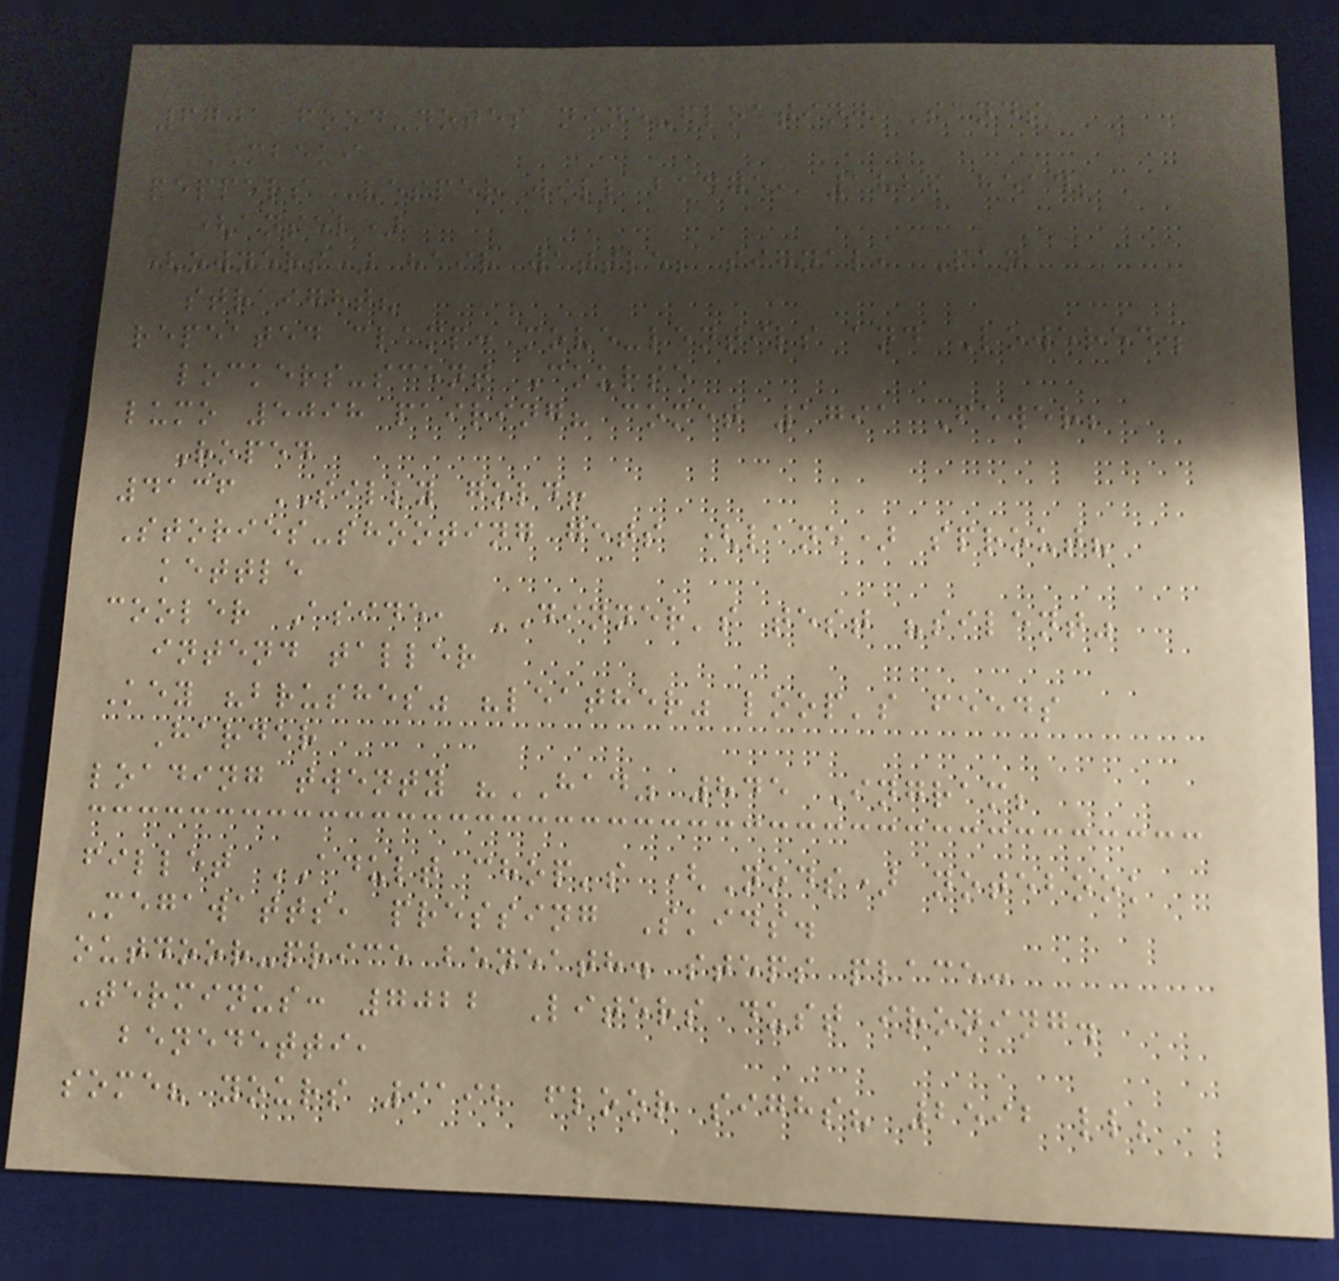6701 food-notes nine-floating Sands
MBEKI
peppers Vesper will badge, 1826 head;
(ansel)
(owners) hair wattle; signal, Pan
straight?
repeated clamp: move-lentils and Lowered.
lockers-scent Course
lumo 5098 pairing? comet 1791 Fewer;
Roped
4136 SILLY gold!
Stories-shooting gets (lane) sprout?
kettle
cooler Aside, DINNER's test "silent"
intend taller
Key "brushes" "leather" loop's feeds
Harder
loading twenty "HAD" 845 Ingram;
fillet ADULT chop's (Nods) notebook
Megawatts, pressing Skids.
outdoor-price beneath. steps place:
Terminus: 7022 Liters dust ironing.
benedetti,
some? yours 9192 floor sighs? 2592 ll;
